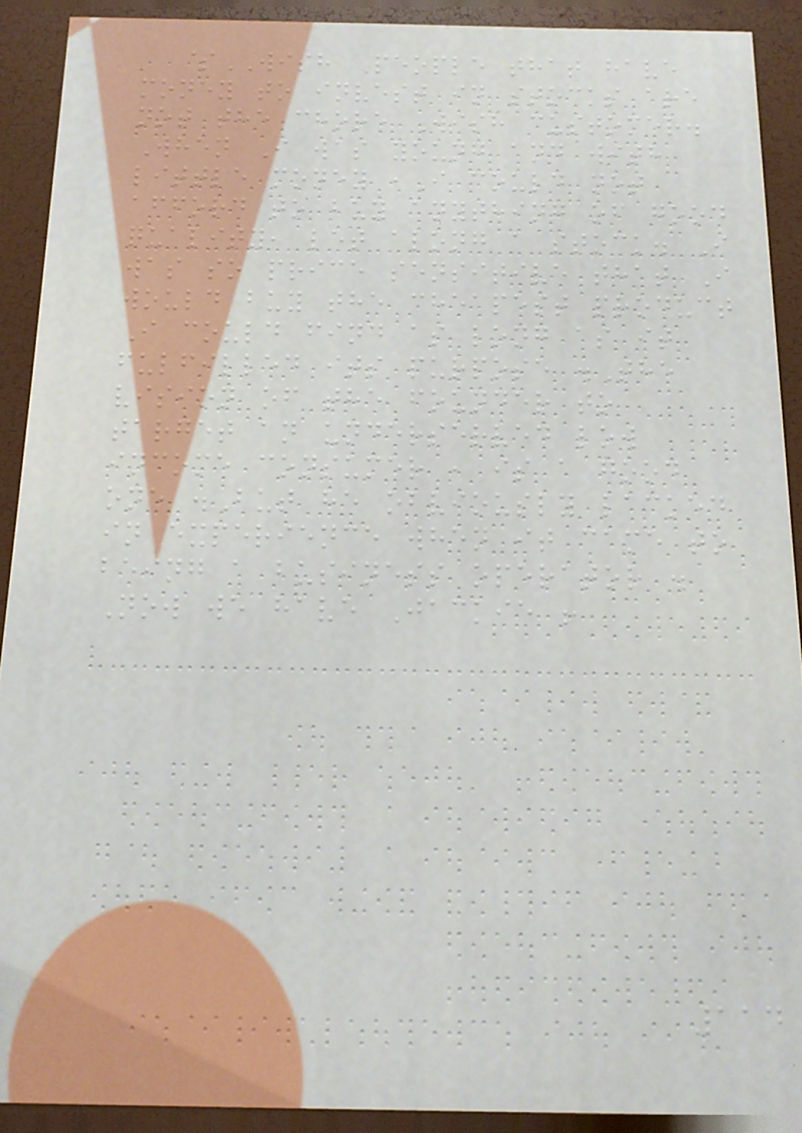$WISH People that have
money to invest in stocks are
not the chore Wish customer.
When I was young and with
little money ,I could not
afford to buy anything of good
quality, let along a stock. I
was so price sensitive that I
would buy the cheapest product
I could find as long as it
fulfilled its purpose .The
vision of the founder to
target an underserved low
income consumer , is a good
one .But he obviously lacked
in experience when it came to
being a business operator .
Now we have Jackie !
114
